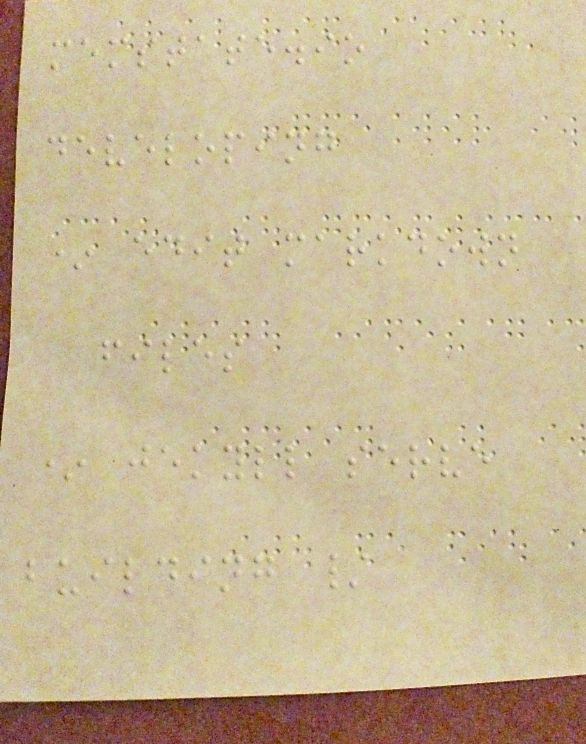memstate.io
developing
* edit markdown
files
* jekyll serve
building /
